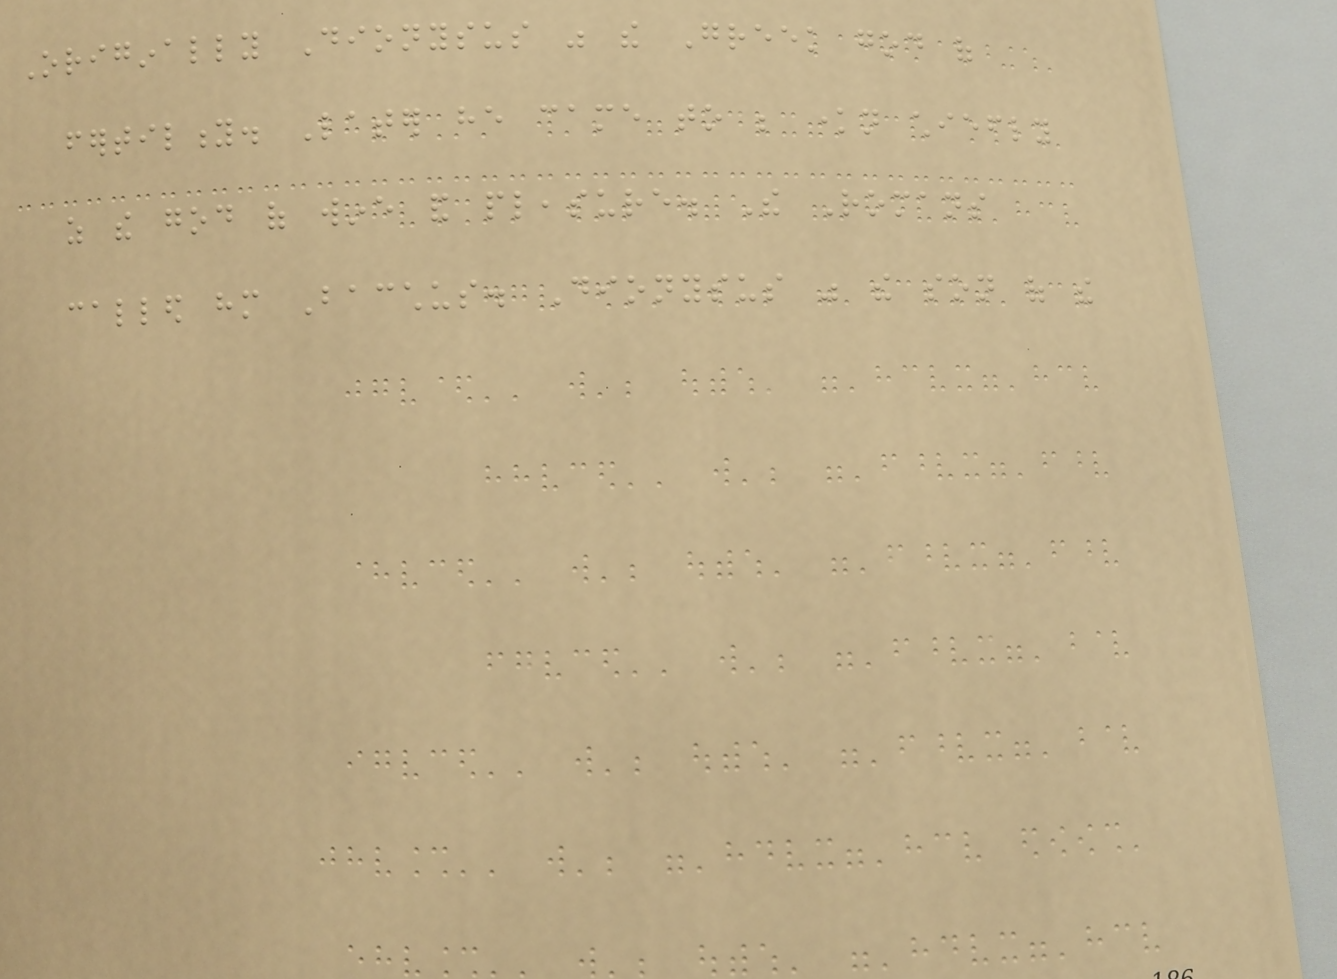Originally Dionysus was the Greek god of
fertility. Later he came to be known chiefly
as the god of wine and pleasure. The Romans
called him Bacchus. Dionysus was the son of the
